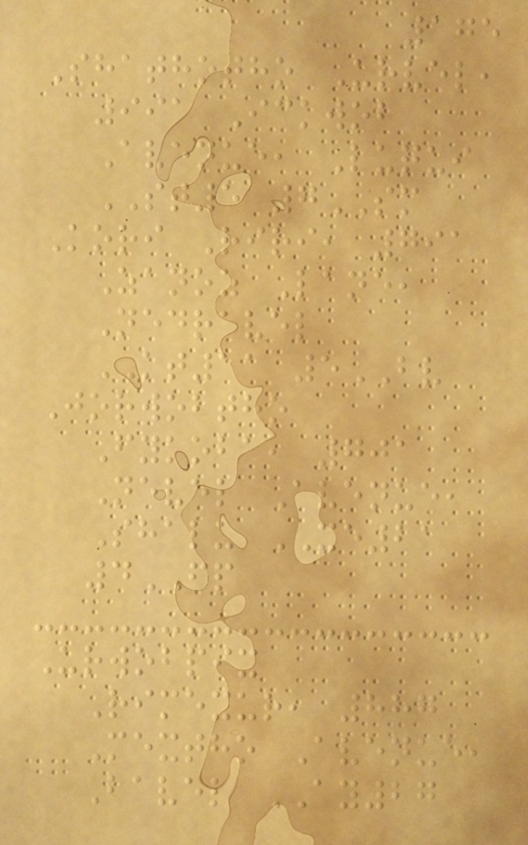175
Shathotho Urvel,
991 Ickwob
Avenue, Luqui
ST5 7SM
Kori Riri, 791
Zanoz Lane,
Nedravel
KT11 5BV
Jorwobtho
Fykoba, 701
Nevel Avenue,
Shalu XE21
4FP
Urwobpix
Rimexur, 887
Mextho Avenue,
Bavel AY27
